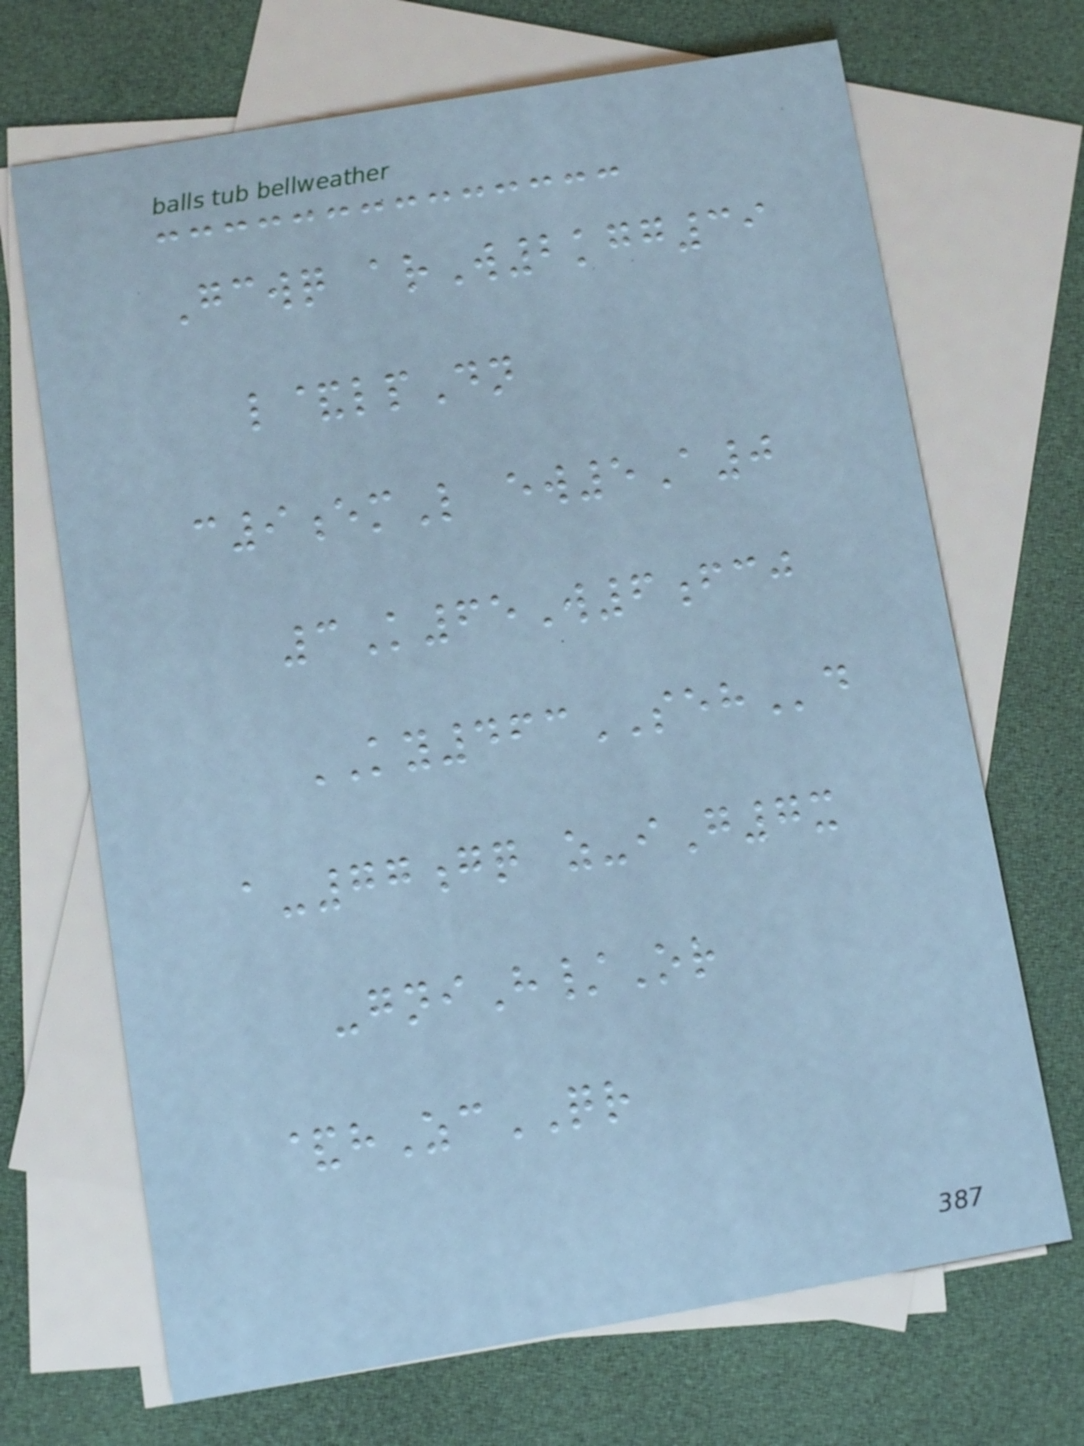Gcwq arW2kgg39
l&lpDn
c9emL ew5A0
3K65W6fcj
KY463SEHd
a-77gq z-iG7x
-gniH/Or
&hZcQR
